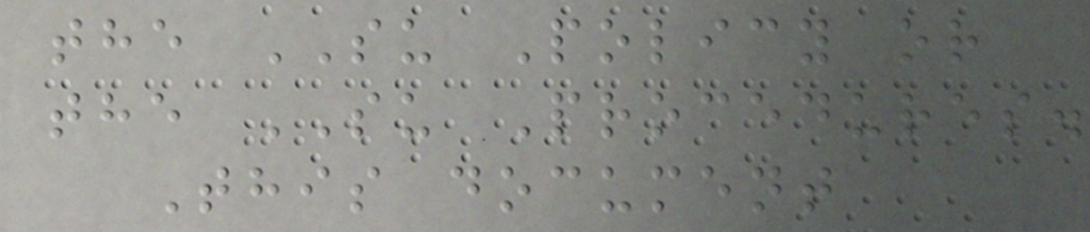the SU Policy or
the SU Procedures.
This document
